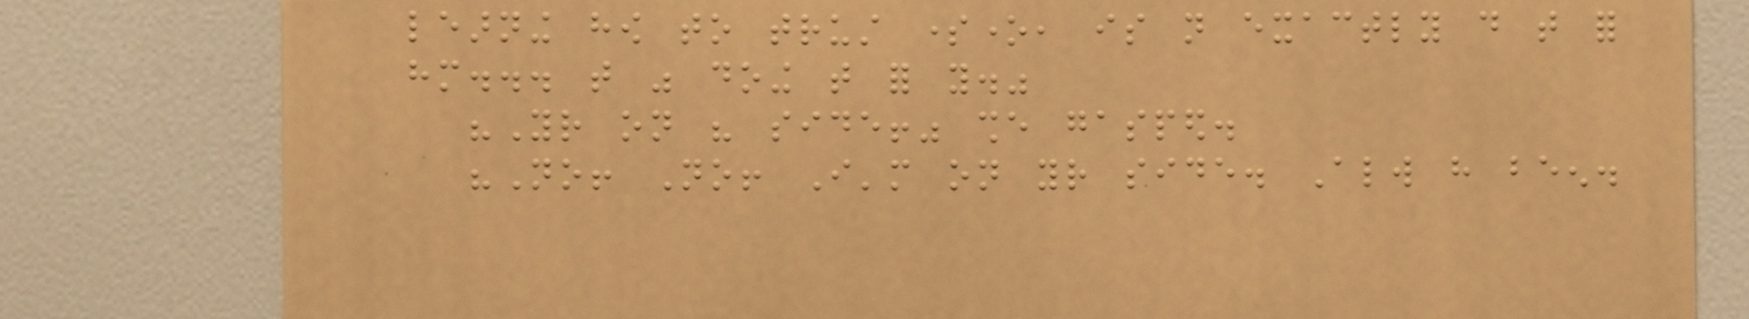learning how to trust someone, is not exactly do that for
him... that was doing that for you."
"Your on his side!" she gasped.
"No! No! I'm on your side. Always have been.
